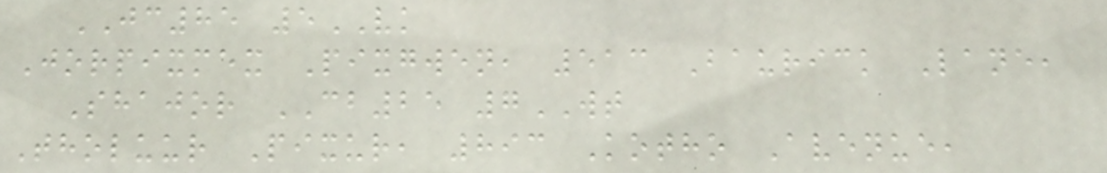JC85 5VK
Jorpixmex Pixgwen, 513 Baurick Lane,
Shajor CB25 7WT
Tholuur Pixur, 893 Kotho Avenue,
